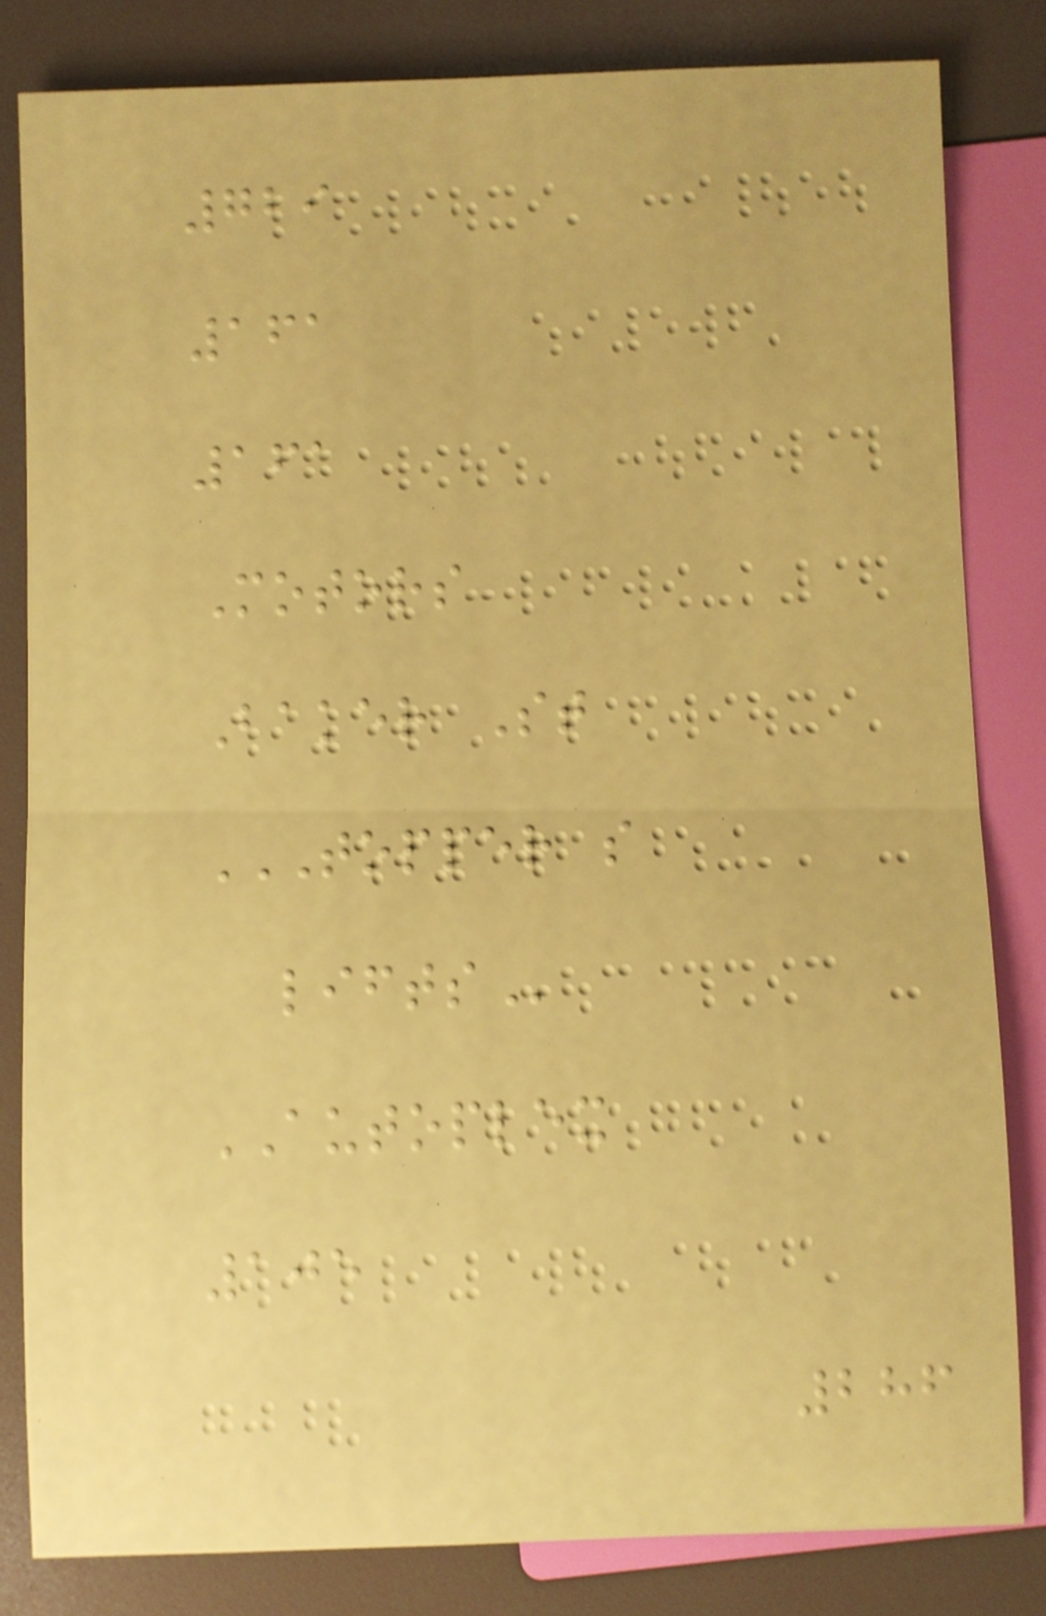729
161
161
Motors
Baker St
TOPPER S
LIFTS
AUTOPLEX
105
286
